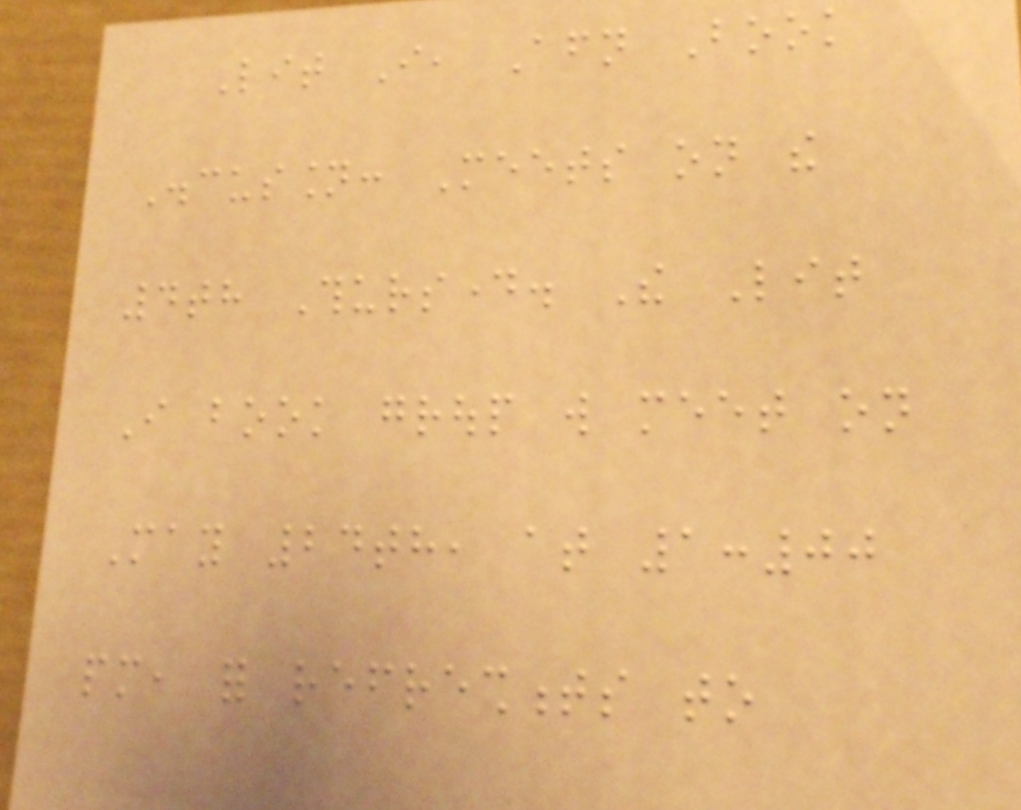Lit I, Afternoon Book
Discussion: Meets on the
4th Thursday. The Lit
I book group will meet on
May 24th, at 1:00
pm, for refreshments to
